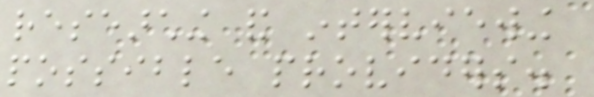researching and interviewing
possible providers.
